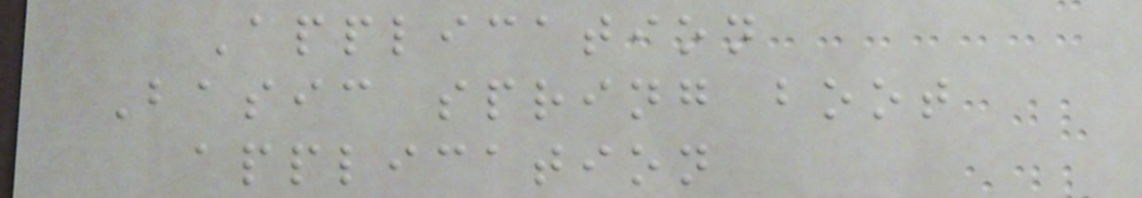Application
Basic spring boot
application
